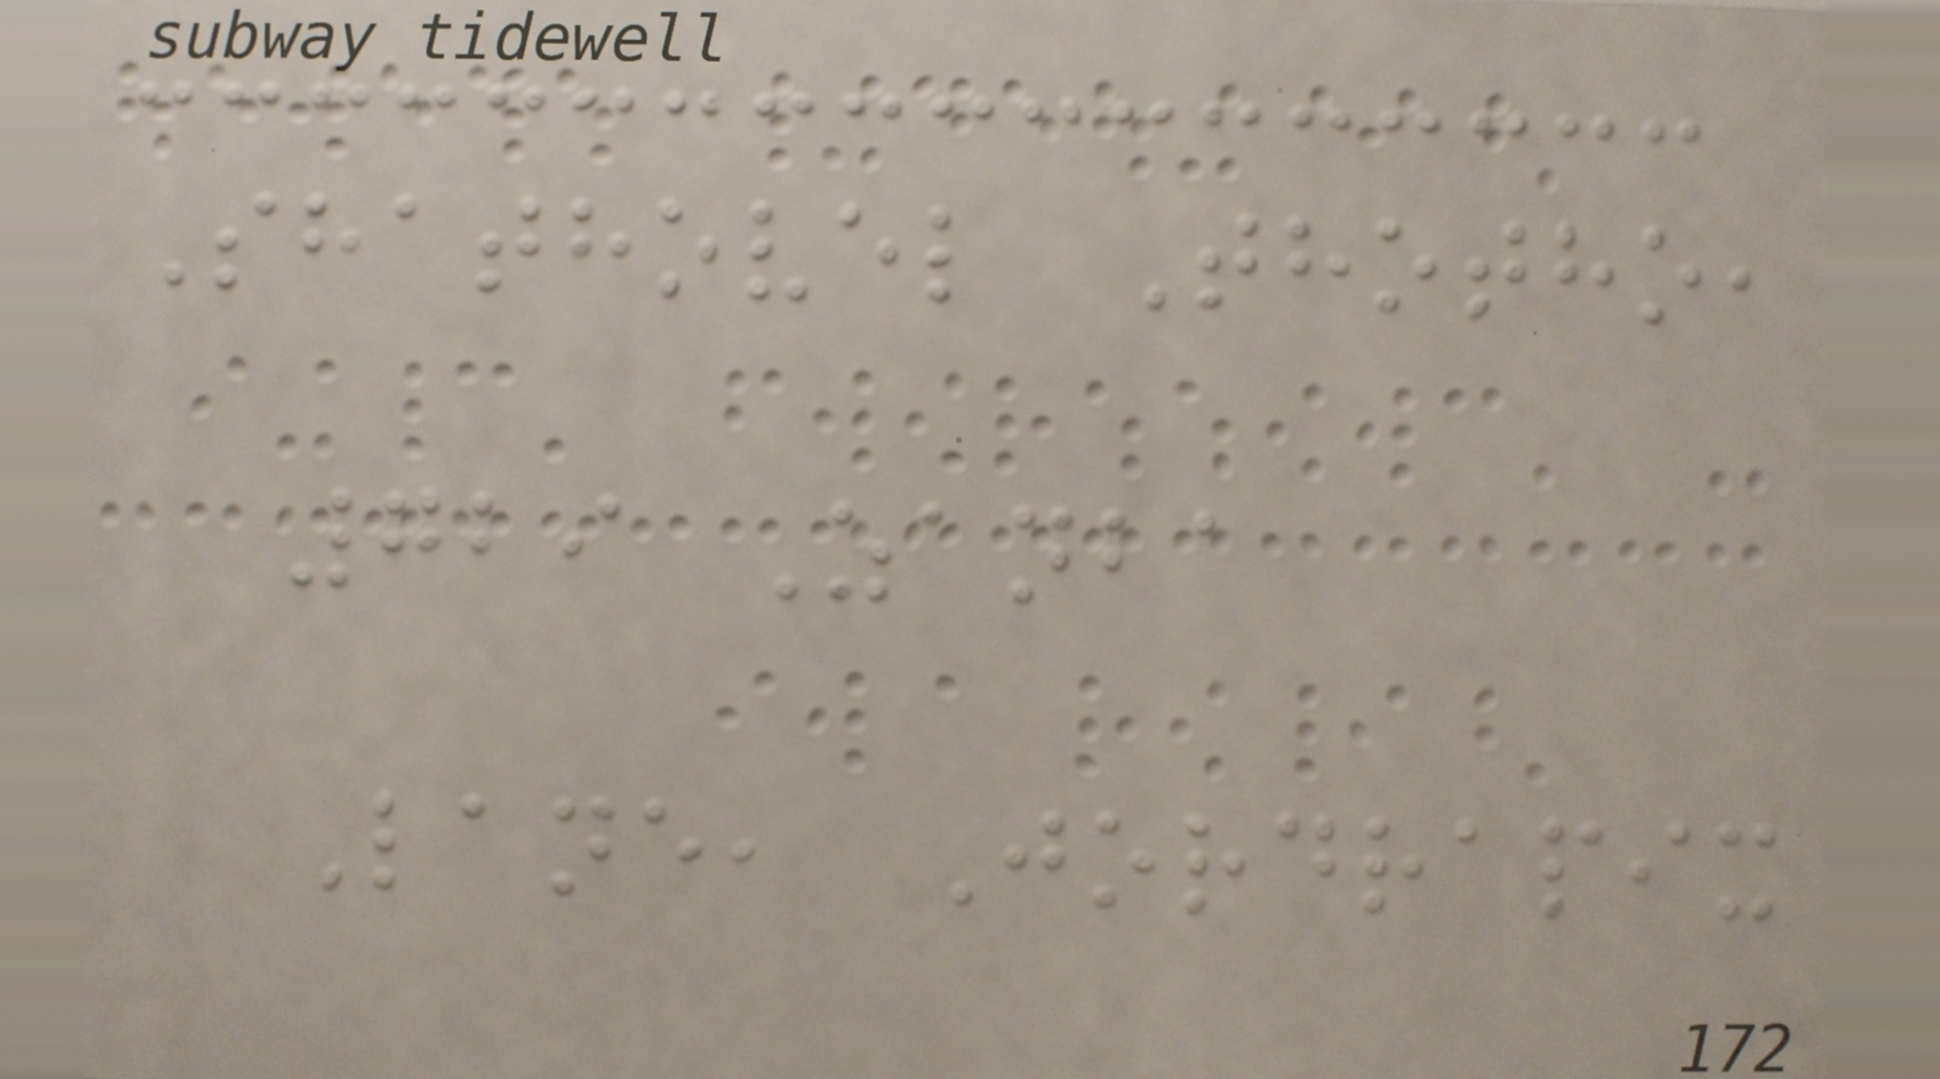Shathovel Thotho,
729 Zanba
Lane, Jordrapix
